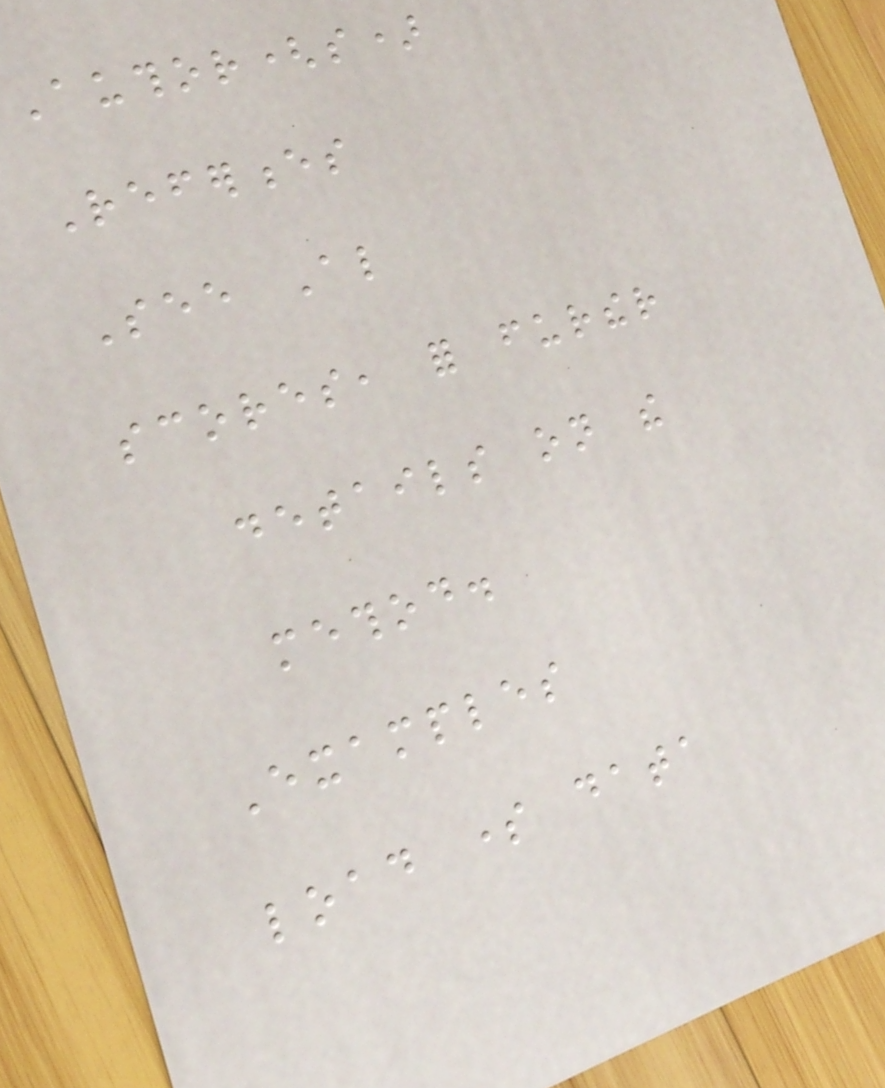Author(s)
References
See Also
scores, for further
details on the
method.
Examples
load some data
